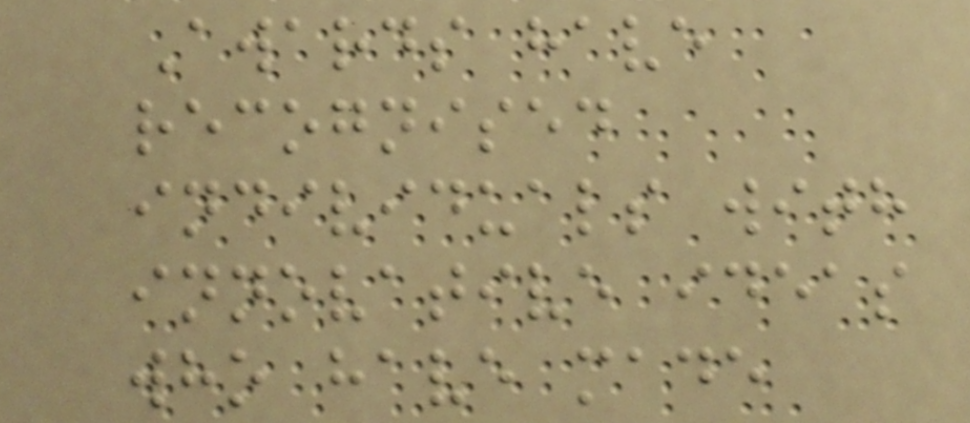Awards have
recognised
individuals with
innovative ideas
who have made
